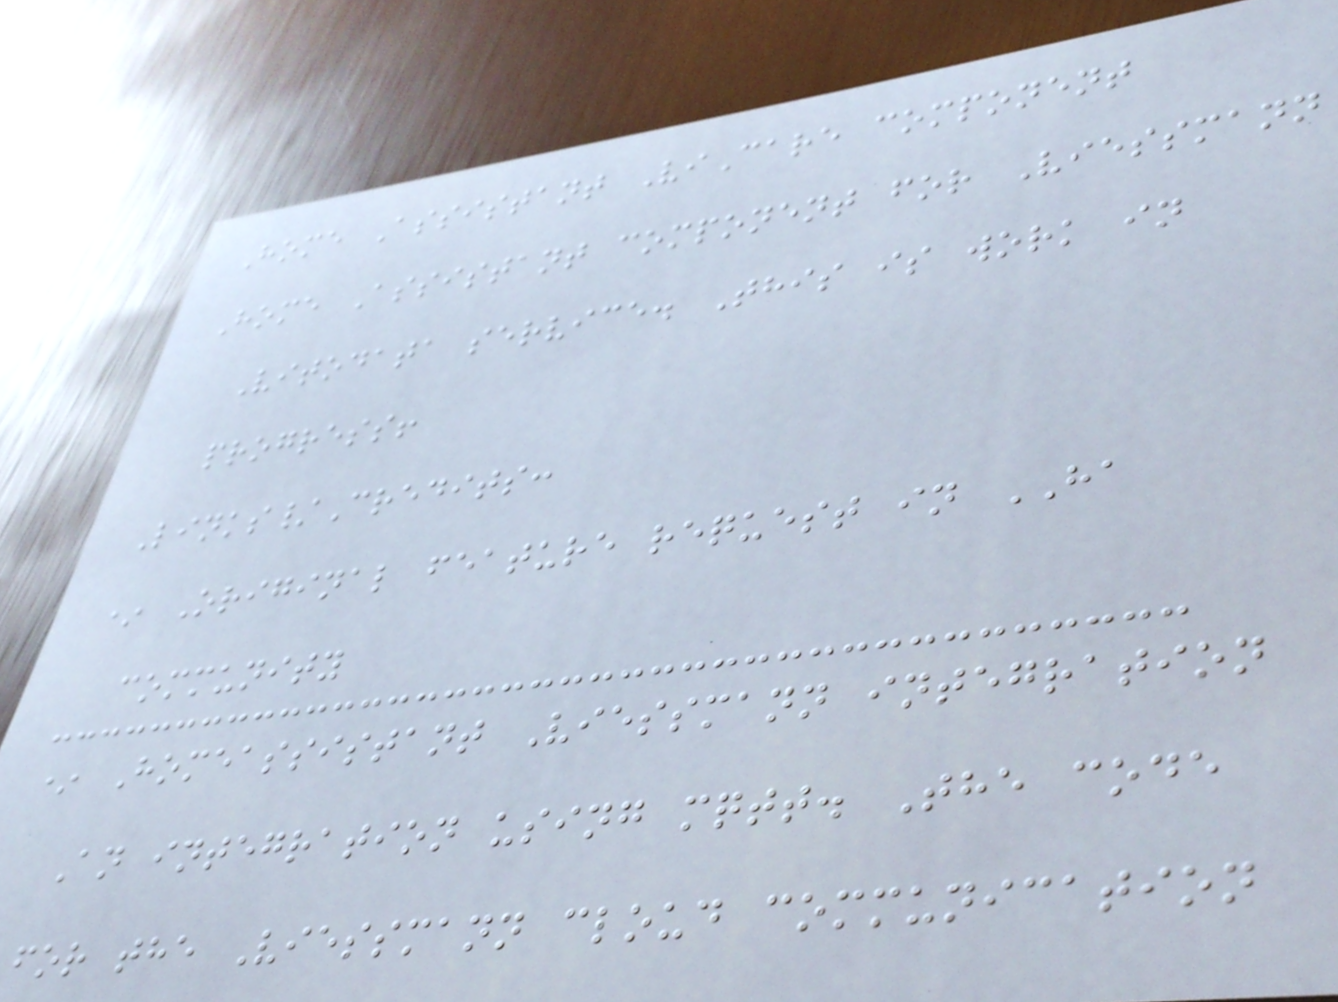Home Assistant ViCare component
Home Assistant component for Viessmann
Vitodata service. This is work in
progress!
Links/Credits:
* Original feature request in HA
community
* Homeassistant Viessmann integration
An integration using mqtt. The code
for the Viessmann cloud communication
